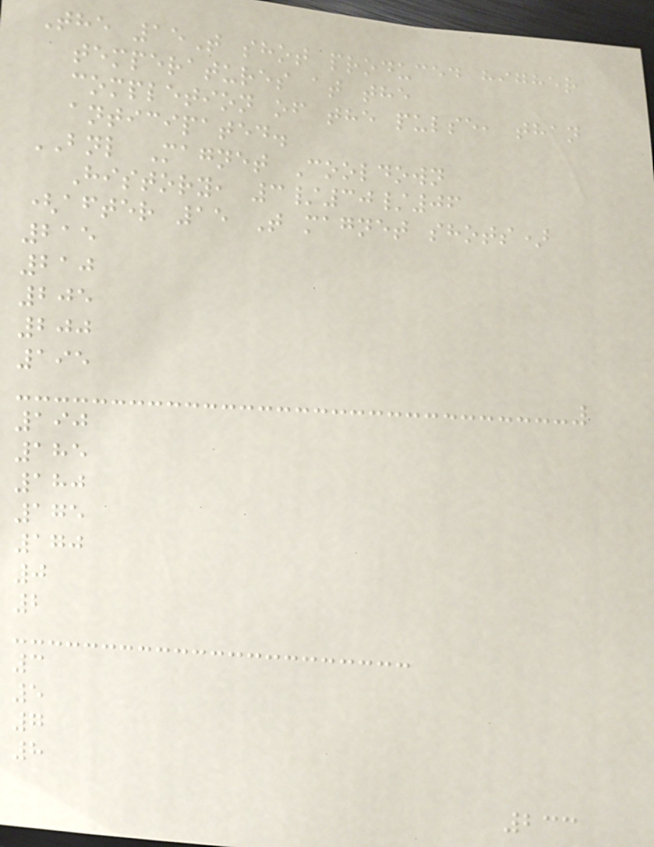The 15T shot produced higher
temperatures at the
completion of the pulse, than
anticipated.
BNL Magnet Cooldown
History, 3/30/06
(after 15 T magnet shots)
215
210
205
200
195
190
185
180
175
170
0
2
3
5
7
8
233
